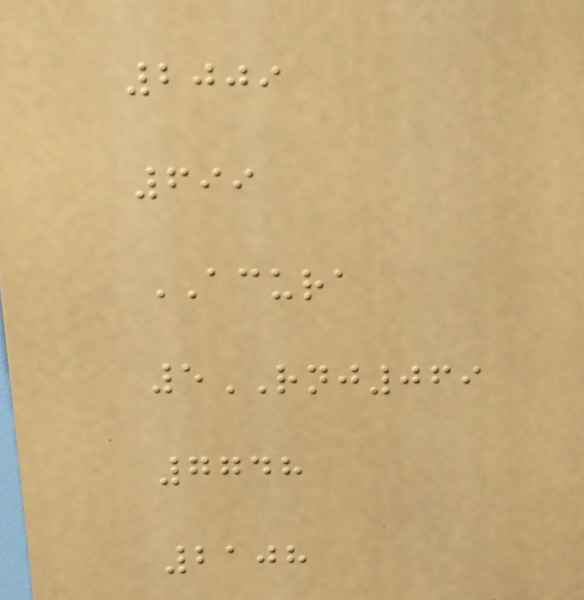2009
699
ACURA
5RNJ069
7748
2108
